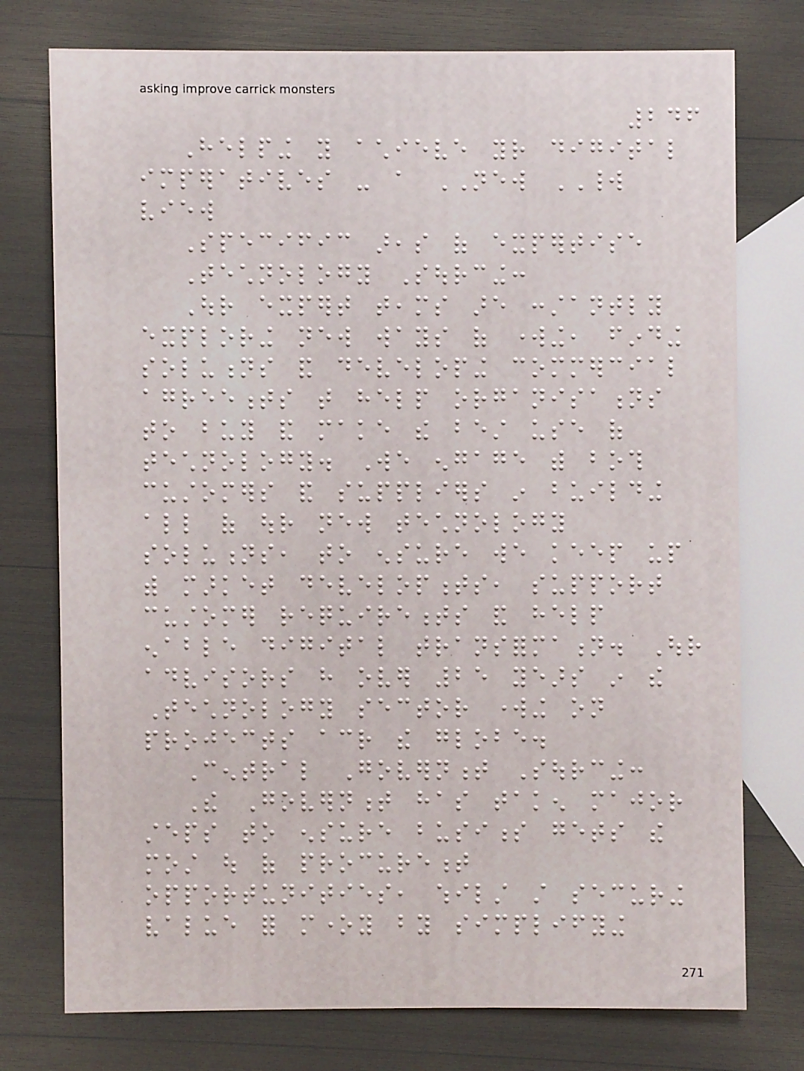246
Helping you achieve your digital
imperatives - a NEW WORLD
view
Specific areas of expertise
Technology Sourcing:
Our expert teams are constantly
exploring new ways of working, finding
solutions and developing commercial
agreements that help organisations
to buy and make the best use of
technology. We engage with both
customers and suppliers in building
all of our new technology
solutions, to ensure we keep up
with market developments, support
customer requirements and help
enable digital transformation. Our
advisors have over 25 years in the
Technology sector working on
projects across the globe.
Central Government Sourcing:
The Government has taken major
steps to ensure business gets the
most out of procurement
opportunities, whilst still securing
value for money by simplifying
